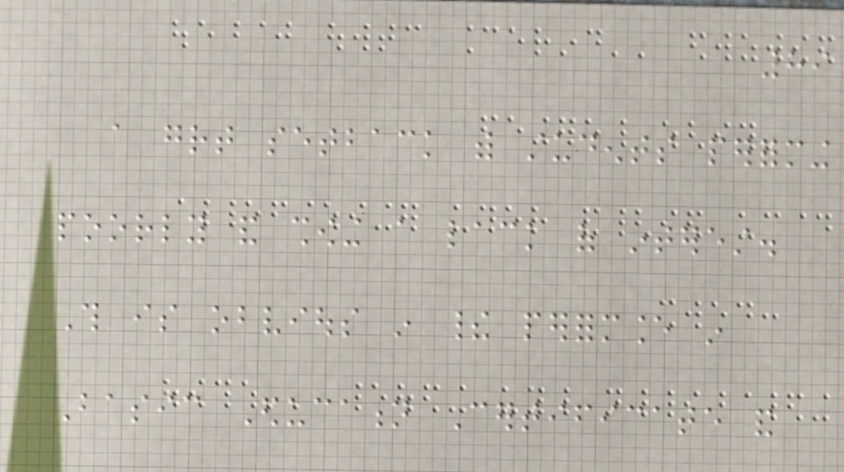89
a great setback with students performing
poorly and showing a lack of interest.
This is obvious in their performance in
Basic Education Certificate and
